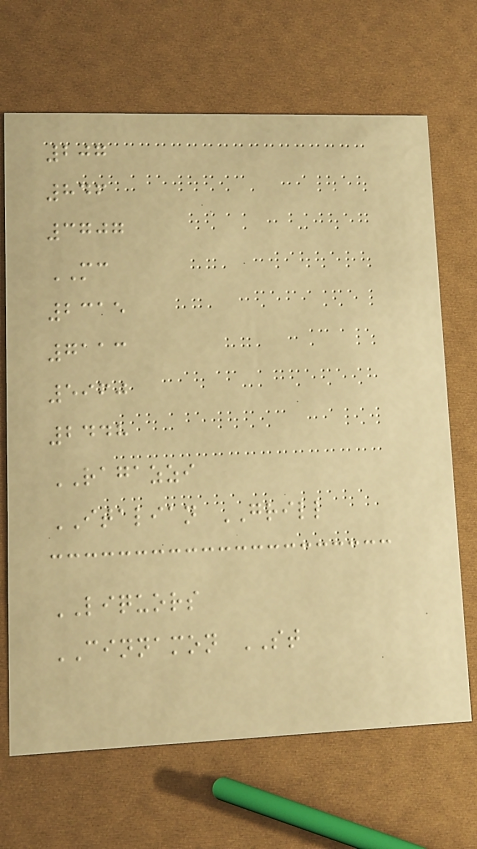207
846
3707
MC
2315
7113
5960
2448
RAGAZZI
ITALIAN GRILL
LIQUORS
CINNAMON ST
